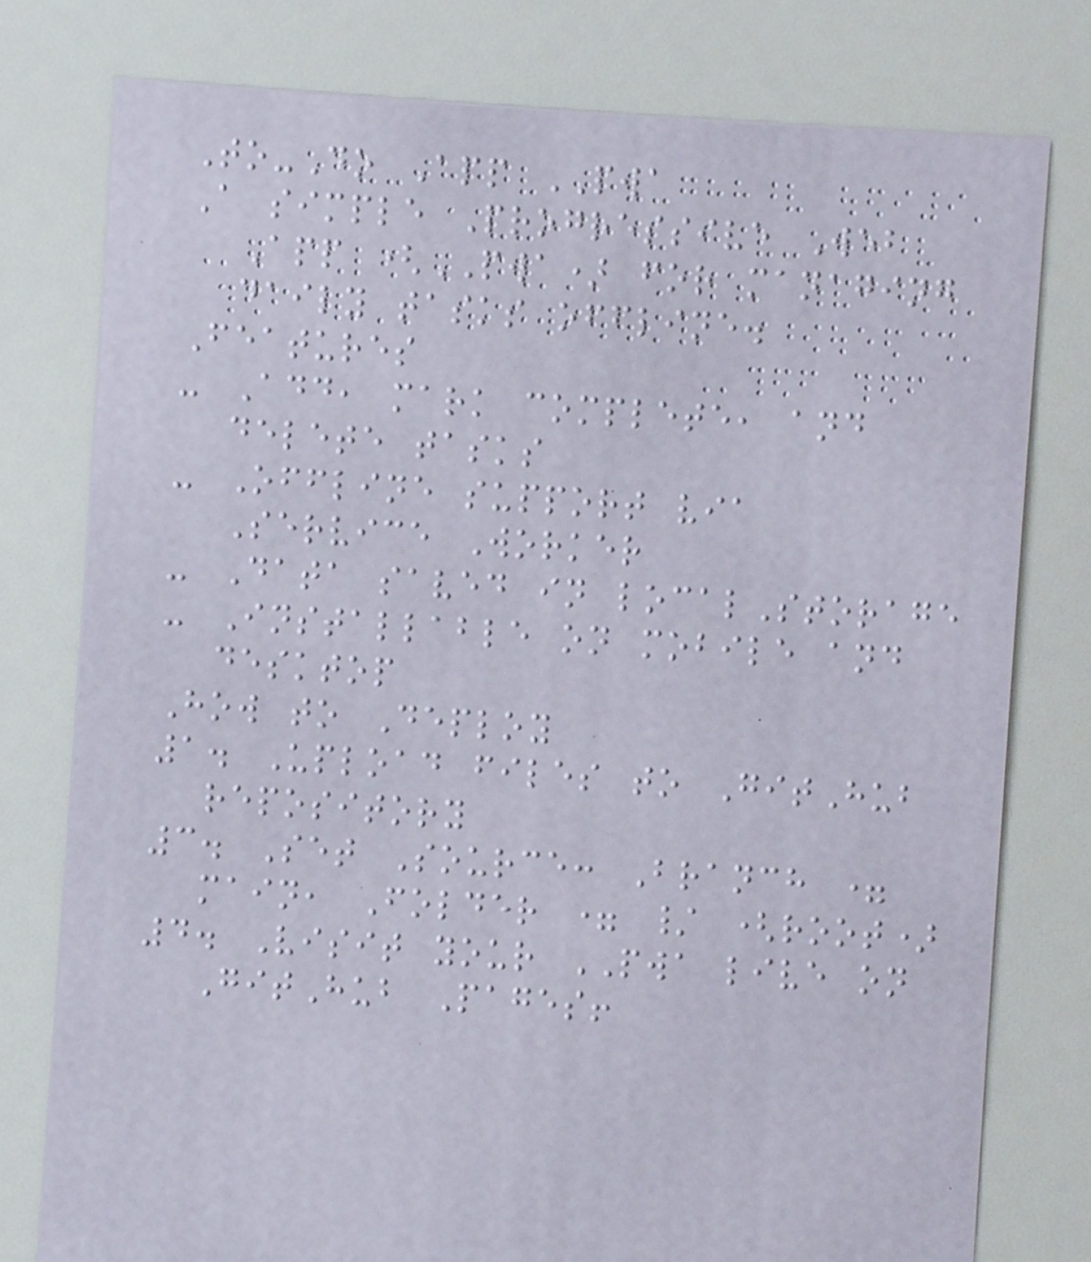To-Do App PWA
A simple Progressive Web
App (PWA) for managing
daily tasks offline.
Features
- Add, mark complete, and
delete tasks
- Offline support via
Service Worker
- Data saved in localStorage
- Installable on mobile and
desktop
How to Deploy
1. Upload files to GitHub
repository
3. Set Source: Branch =
main, Folder = / (root)
4. Visit your PWA live on
GitHub Pages!
